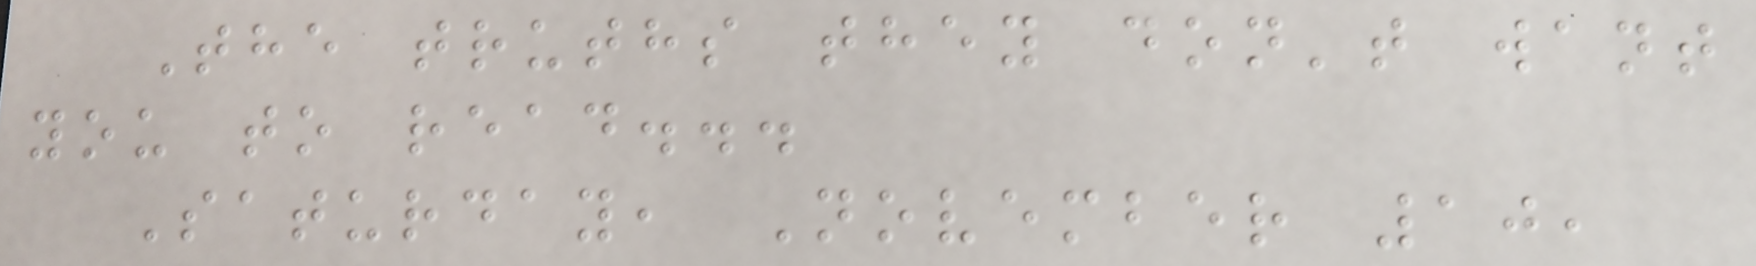The truths they don't want
you to read...
Saturday, November 10,
